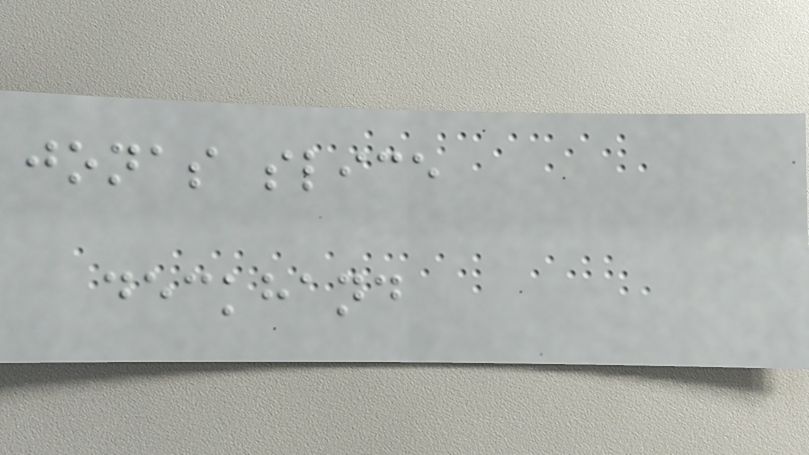jonas slice
deckhand
